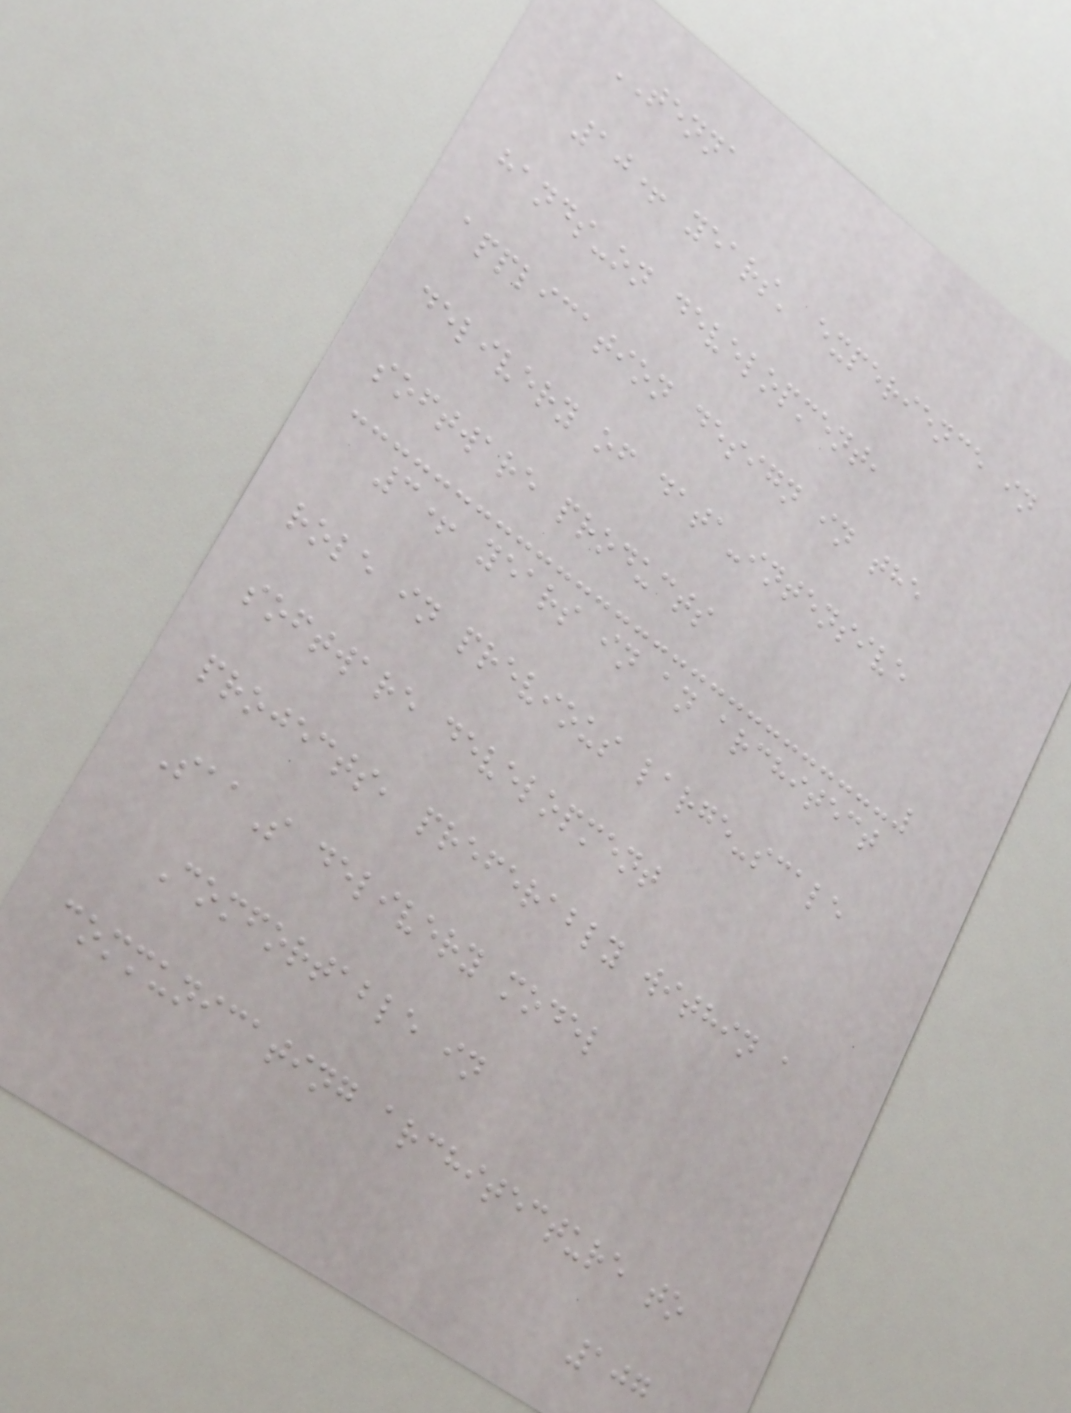TENNA
10+ years' experience in
hands-on development,
application design in the
delivery of data-intensive
software products
3+ years in an architect
role in previous large-scale
software development
projects, preferably within a
SaaS delivery model
Comfortable in
communicating architecture to
107
